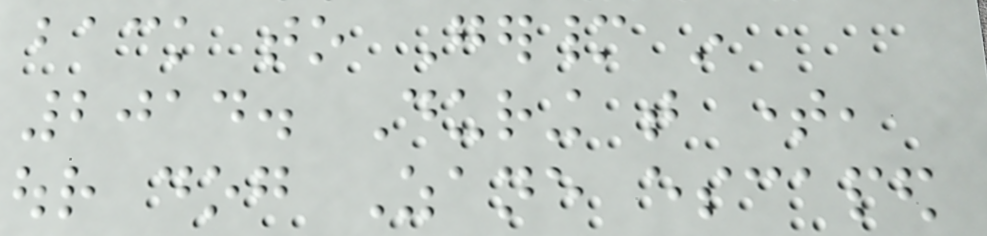back to Germany in
2014. During that time,
our dog Zane escaped
